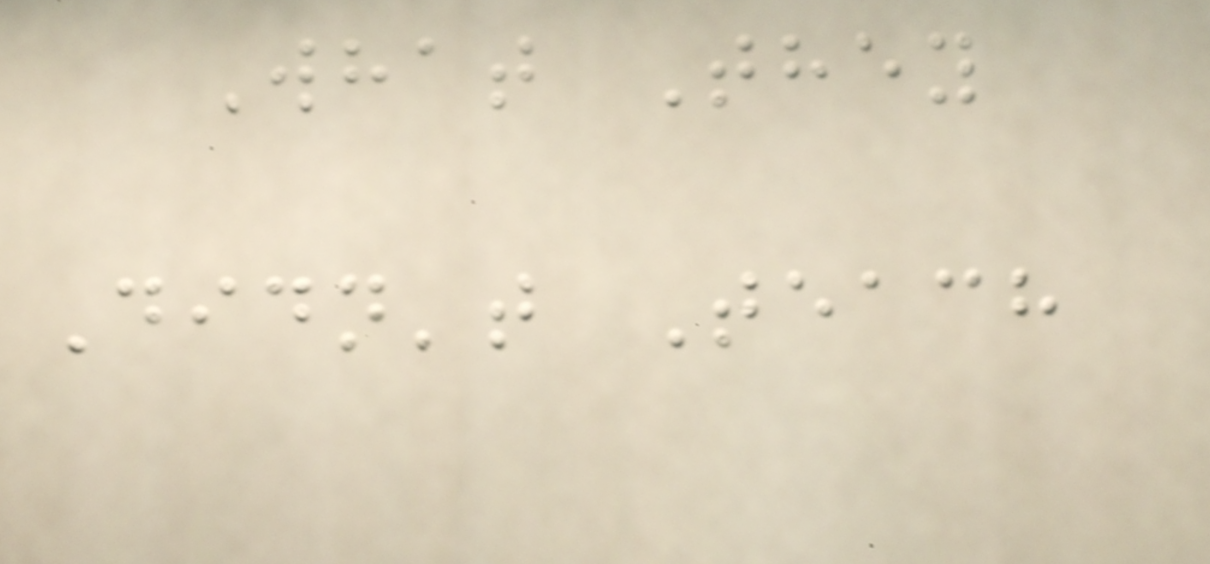What They
Didn't Teach
